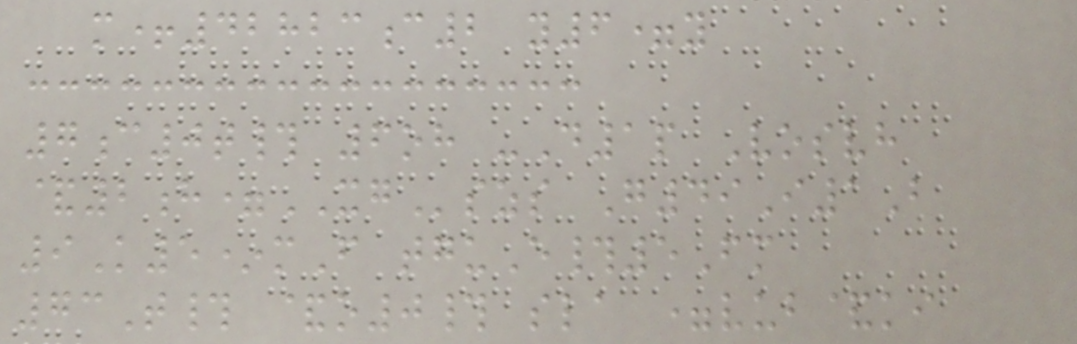m+42823c2 y6=y
7c0t# 6oh -D1p Vosvh
&2h=XGszs G49I1B
9K5*mF tguE#5Fm
73T# &o0# sla =vub&ki
